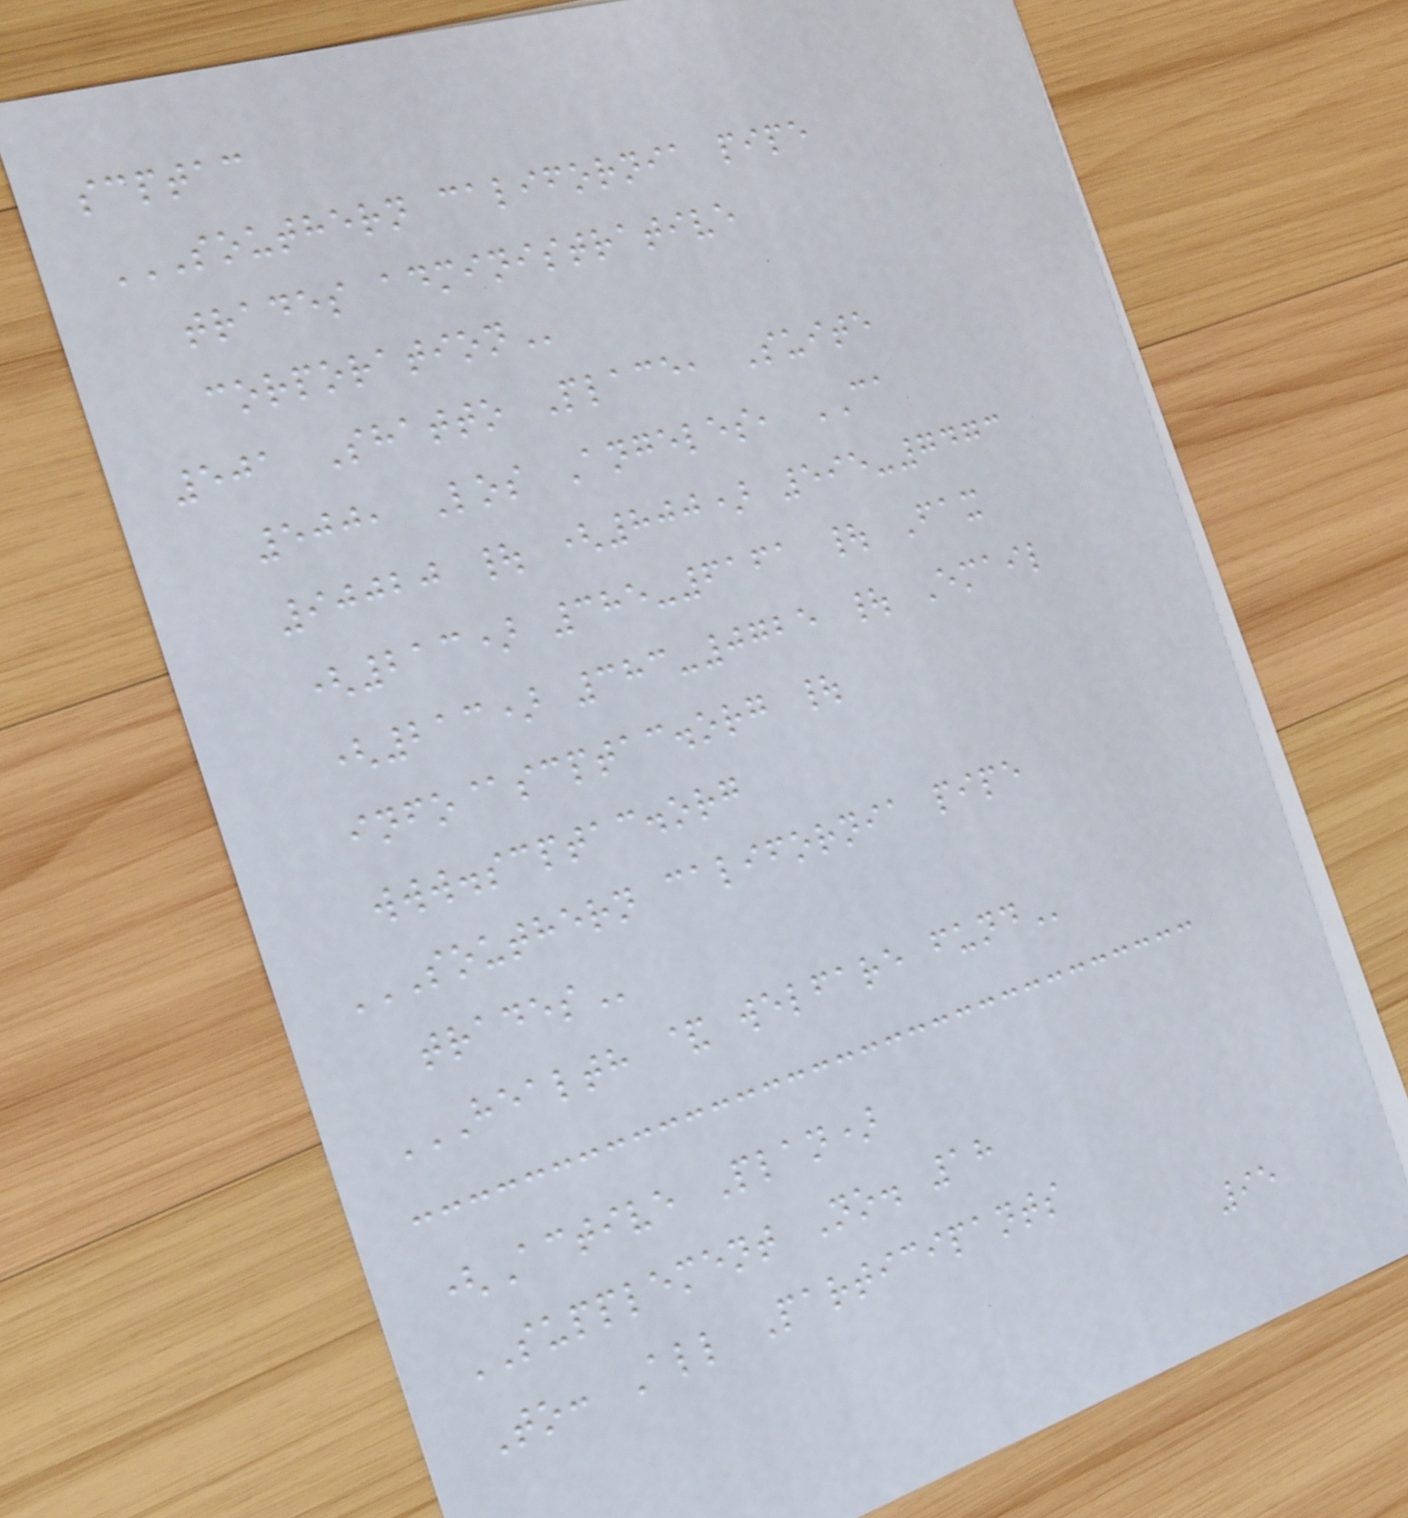scptac
SOUTHERN CALIFORNIA PIPE
TRADES ADMINISTRATIVE
CORPORATION
501 Shatto Place, Suite
500, Los Angeles, CA
90020 | (800) 595-7473
(213) 385-6161 | Fax
(213) 383-0725 | Email
info@scptac.org |
www.scptac.org
SOUTHERN CALIFORNIA PIPE
TRADES
HEALTH & WELFARE FUND
(Active Plan)
SUPPLEMENT No. 18
To: All Participants
95
